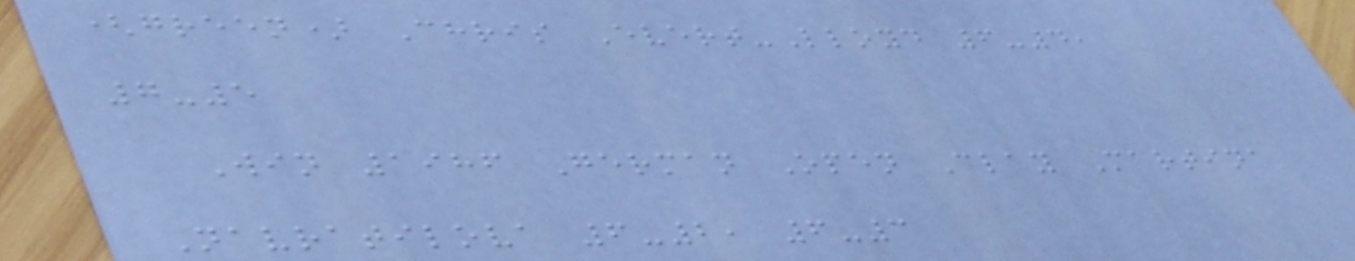(green) Chris Evert-Lloyd 6-4,
7-5
Win 1986 German Open Clay Martina
Navratilova 6-2, 6-3
